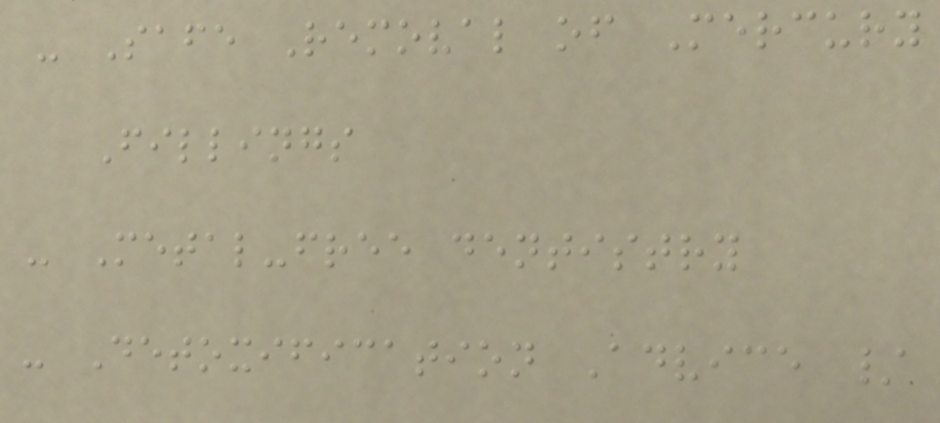- Safe Removal of Mercury
Fillings
- Metal-free dentistry
- Detoxification Advice /
